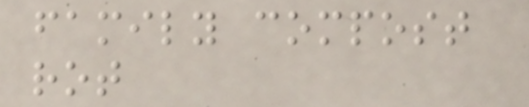family compost
rot
